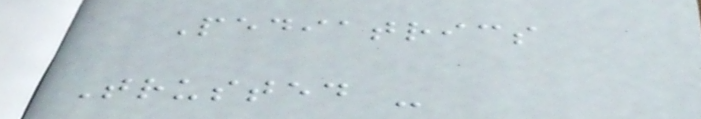Pediatrics
Trusted -
